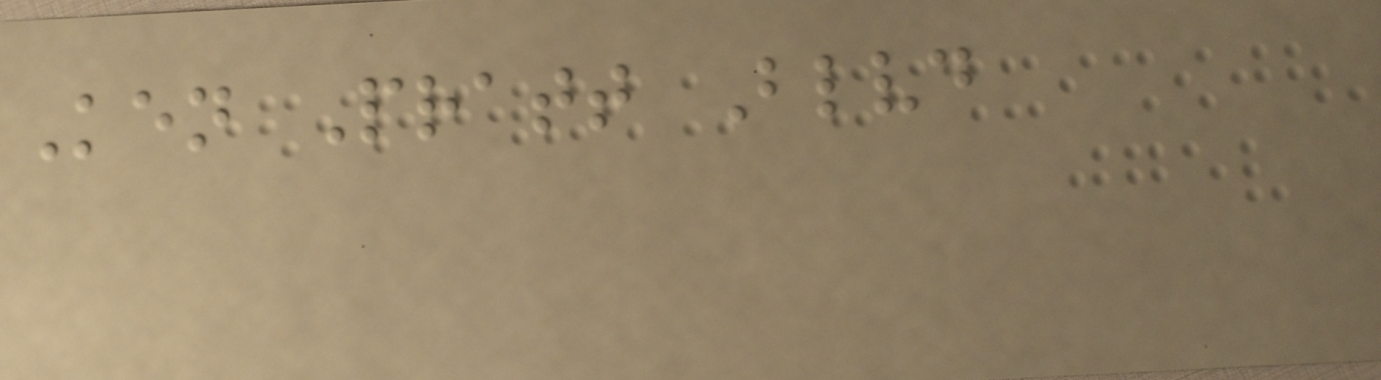Ken Pratt Blvd
